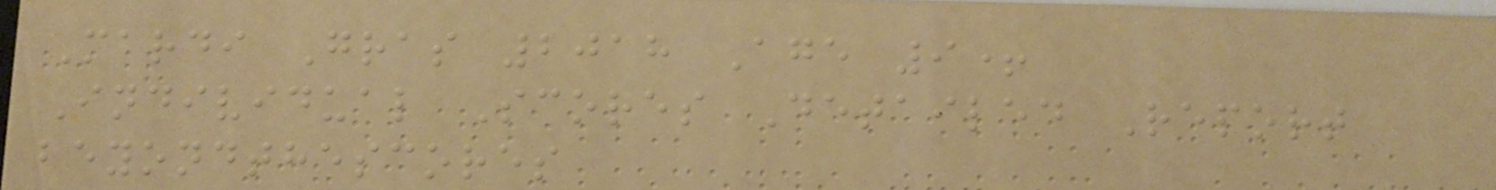Mardi Gras 2018 Age 9+
Individual Scores Detailed Report
beyondthescores
